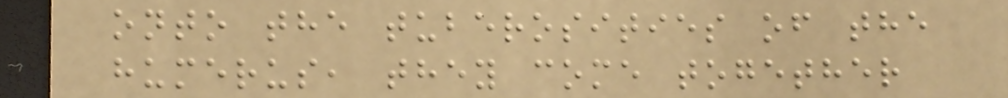onto the tuberosities of the
humerus, they come together
